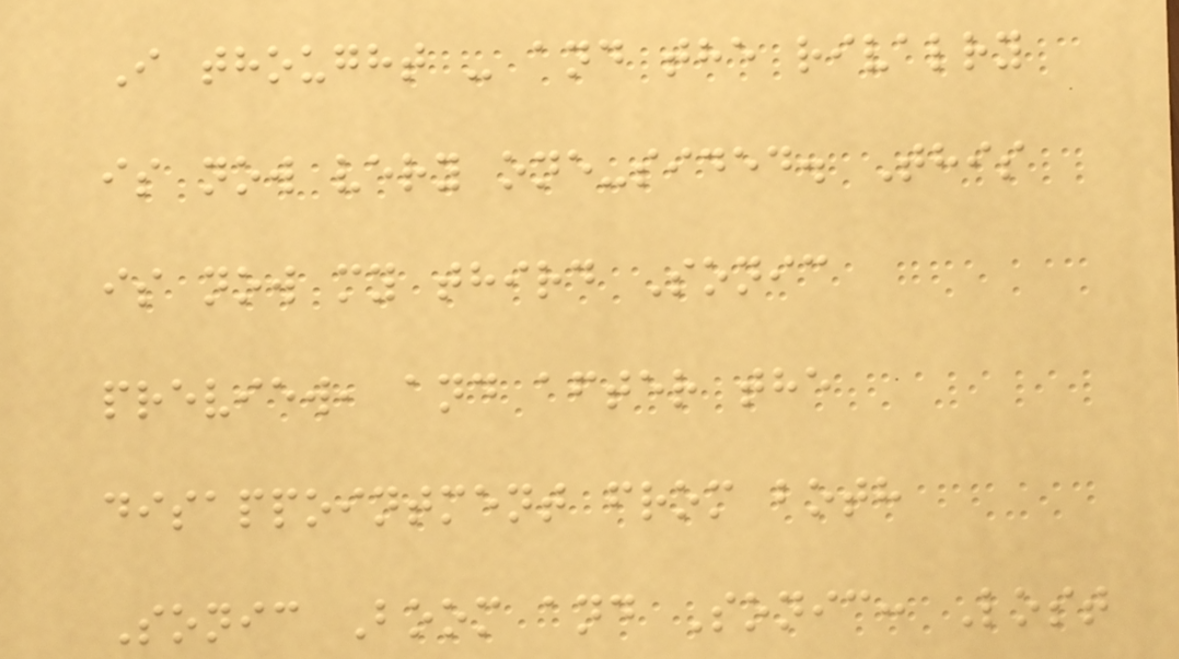I thought - and the rivalry
is now very one-sided. This
is now my third Sonic
preview, and after the
disappointment from both
Sonic Boom and Sonic: Lost
